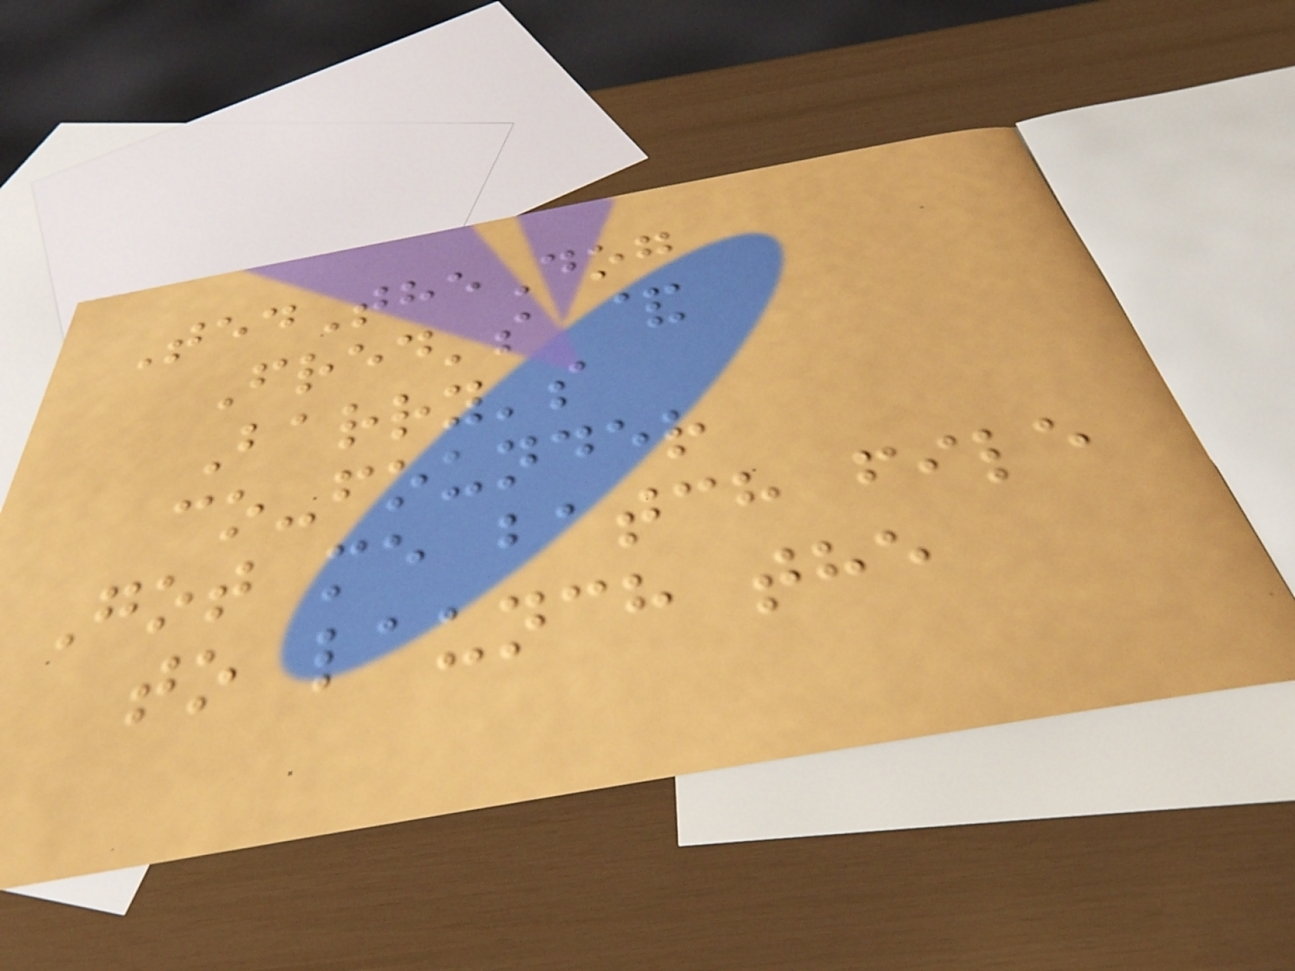TedTheDog
Fred's &
Barry's
co-founder
Got me batch file
to launch the
